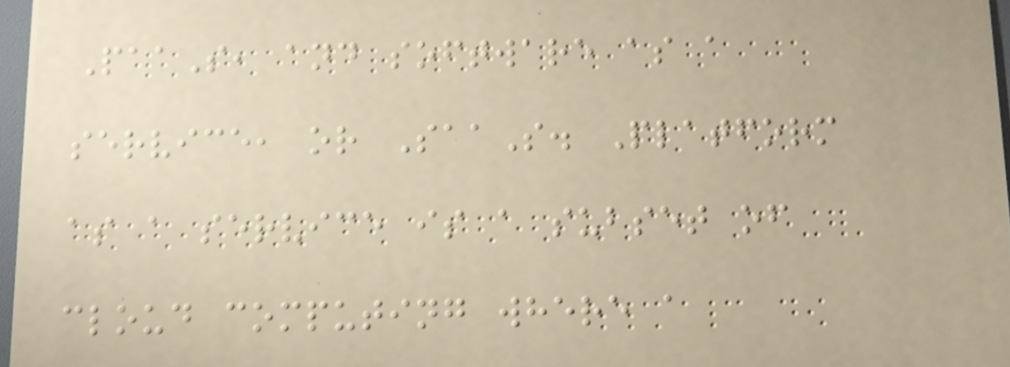PaaS, and software as a
service, or SaaS. Platform
as a service is a subset of
cloud computing where a
